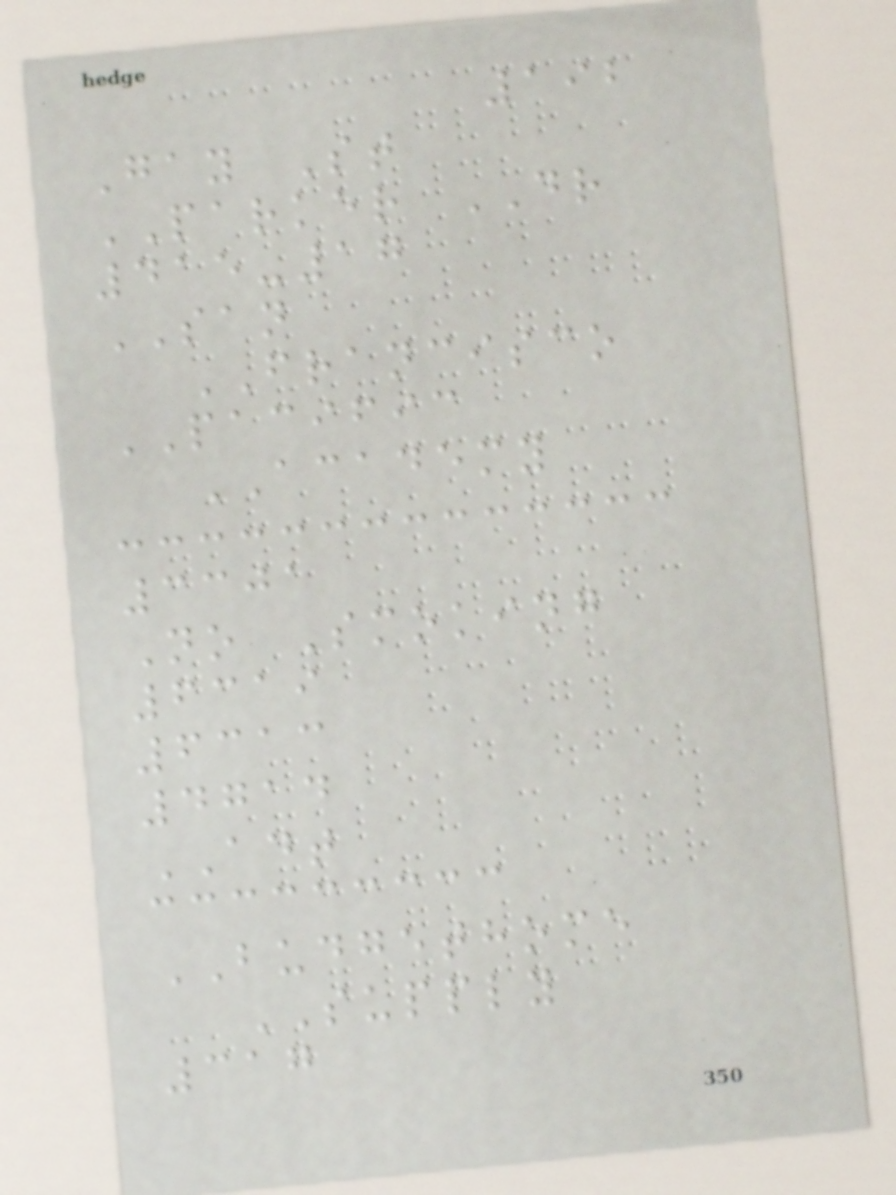192
Gay St
PARKER DR
415-17
SAN
FRANCISCO
PACIFIC
ACADEMY
3301
No Smoking
6319
6313
4714
ADT
BUDGETHOME
SUPPLY
317
